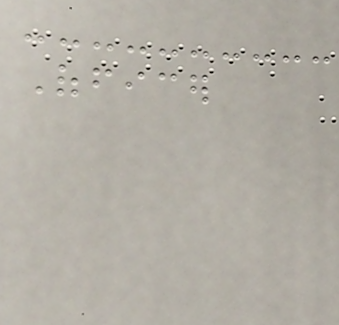Officer
